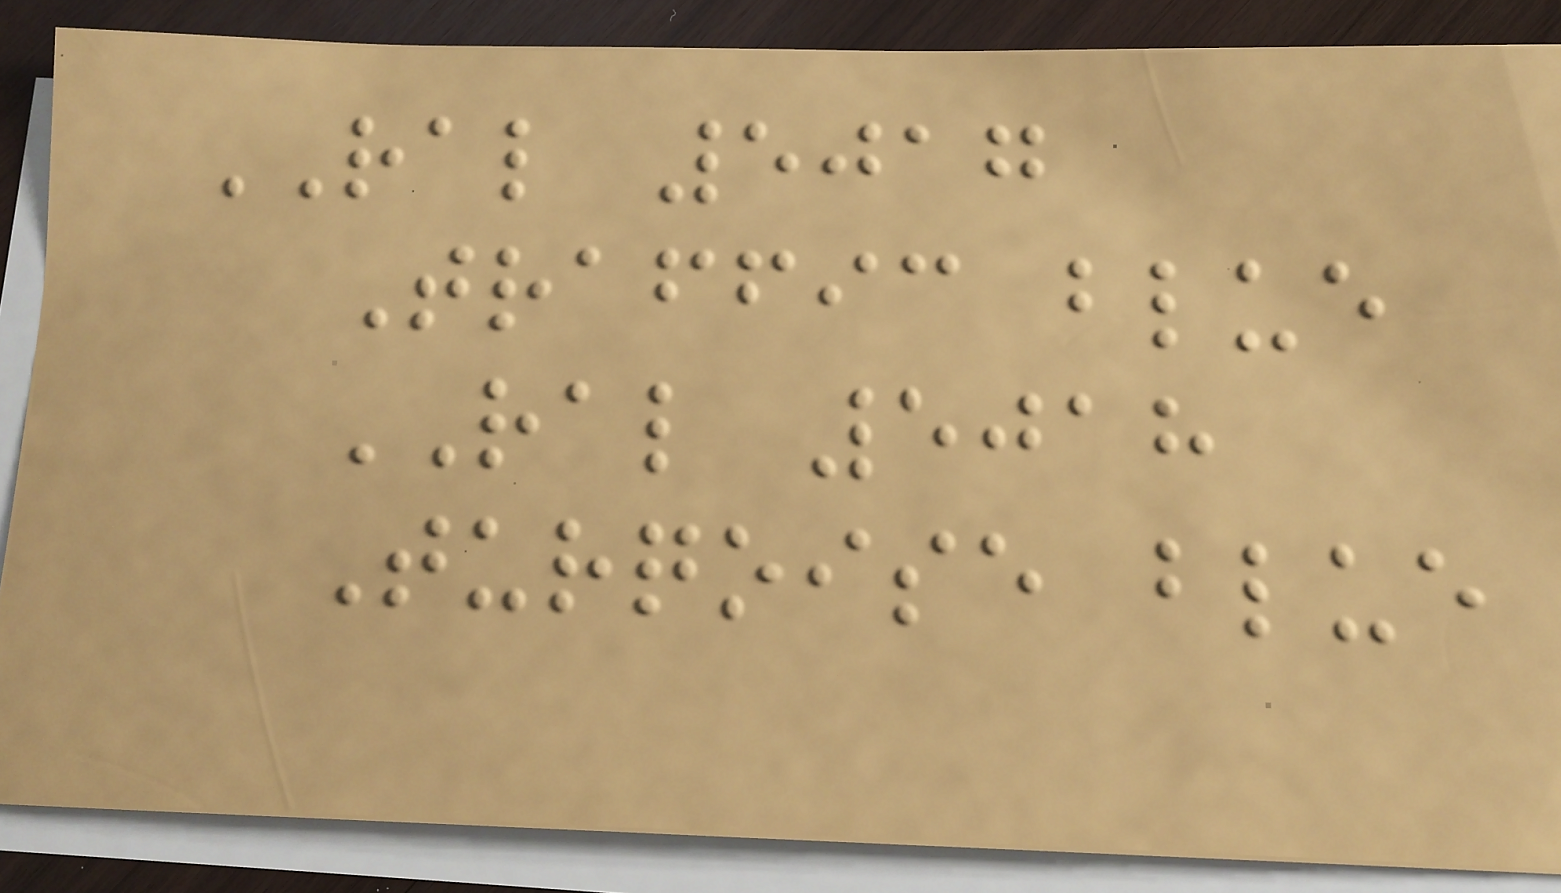RAL 5017
Traffic blue
RAL 5018
Turqoise blue
